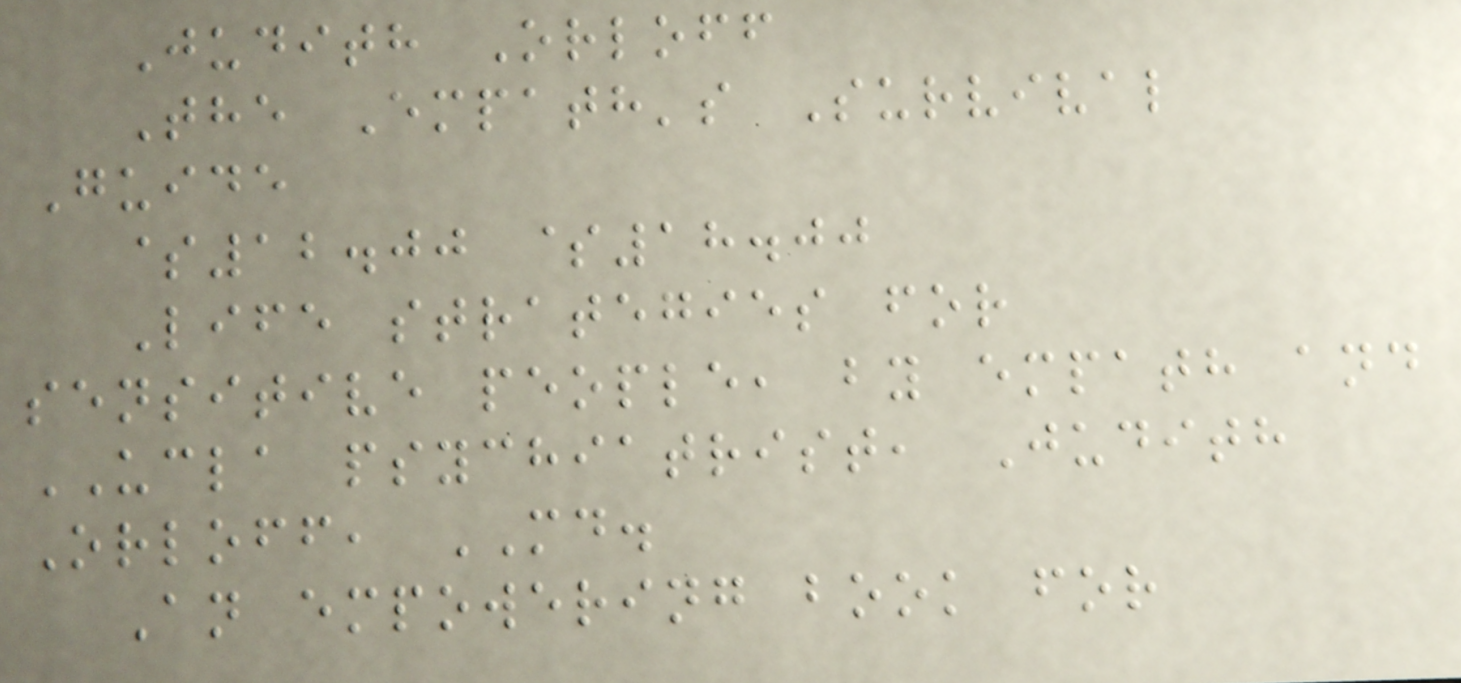Judith Orloff
The Empath's Survival
Guide
$12.00 $18.00
Life strategies for
sensitive people, by empath and
UCLA psychiatrist, Judith
Orloff, MD.
An empowering book for
